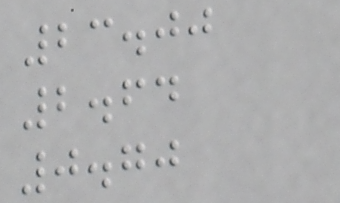23.00
2.64
0.70
